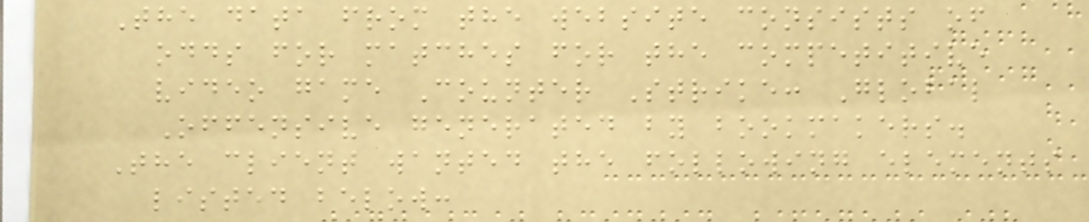The data from the website consists of
odds for matches for the competitive
video game Counter Strike: Global
Offensive generated by bookmakers.
The client wanted the following elements
listed below:
